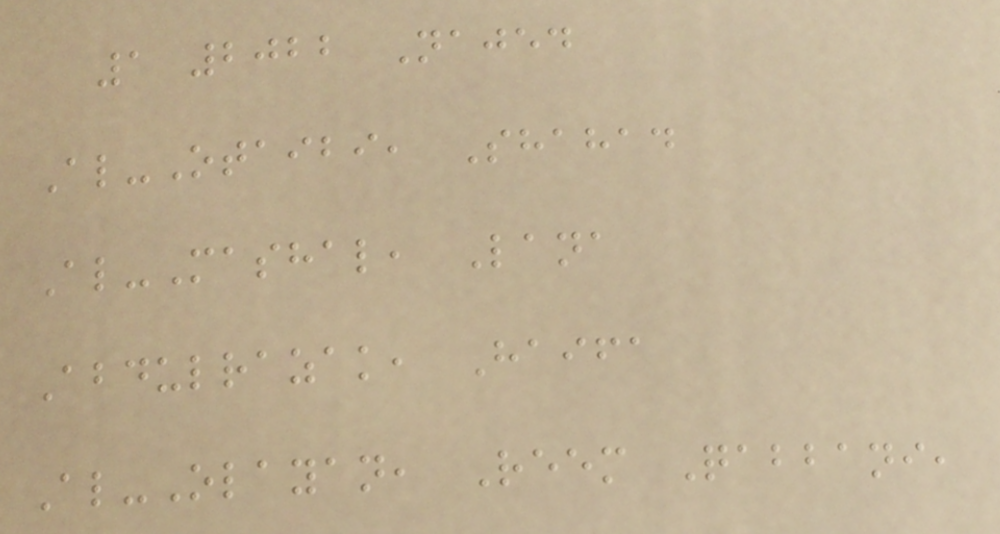1 2022 Najed
Al-Otaibi, Shahad
Al-Mashal, Lana
Abdulrazak, Haifa
Al-Olayan, Reem Qabbani,
